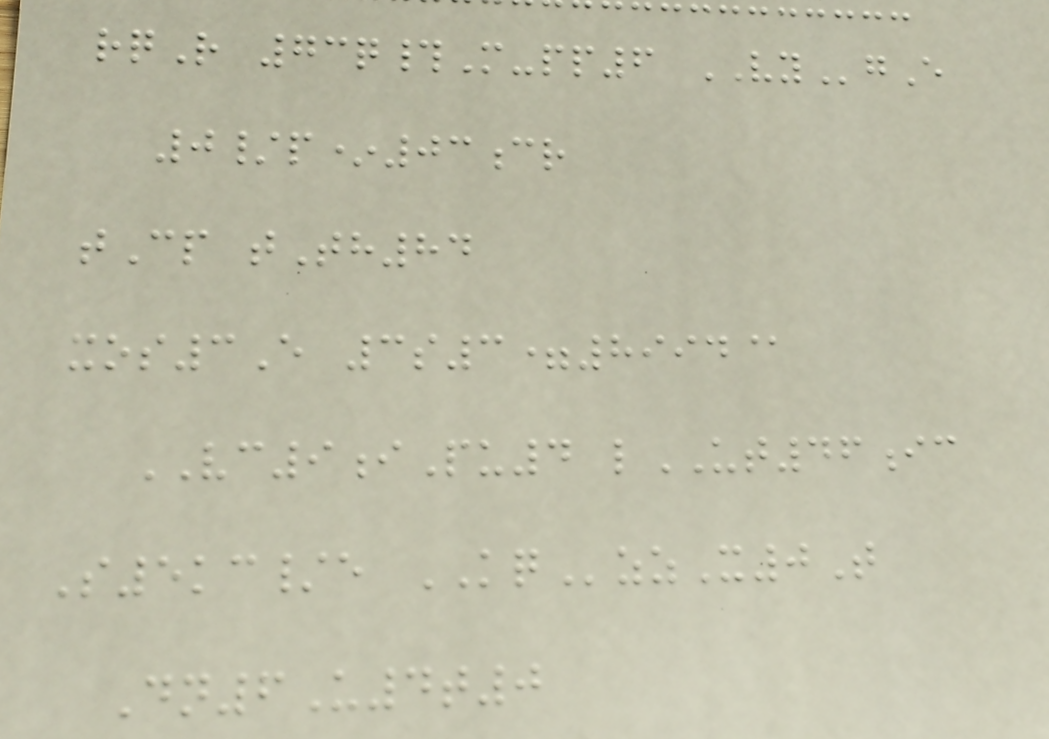rqR 73q#M-pp6 VYgE
0/p*03cr
tCp tTh84
xos3E 3s3=8994@
VC9iPu4 lUT46ic
S5kc/e KQzzX0T
Dn6U4t0
